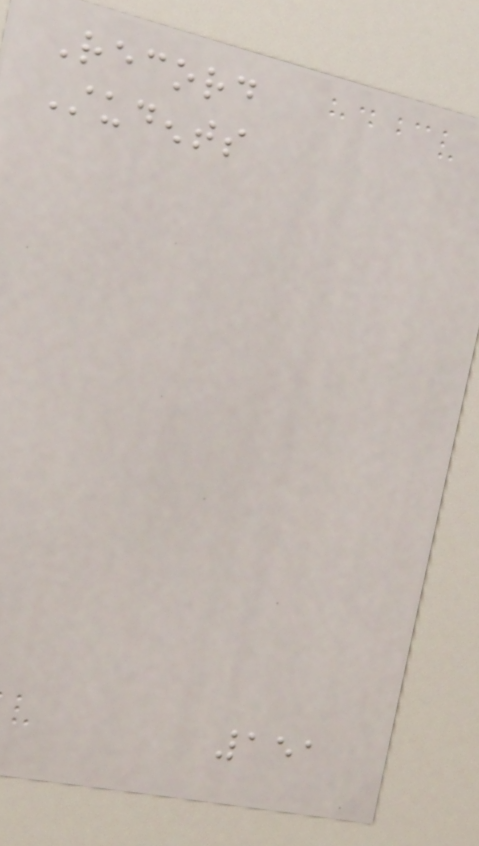Record
Students
151
